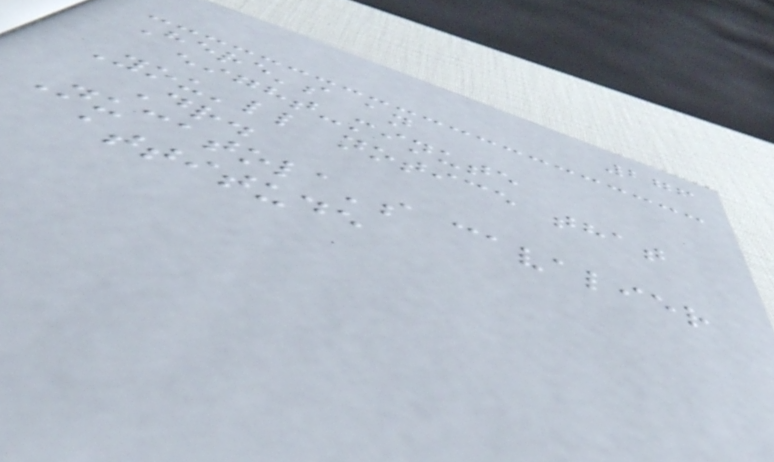276
Here's an
eight-minute
You'll notice that
Dr.
Nucatola's cavalier
attitude
